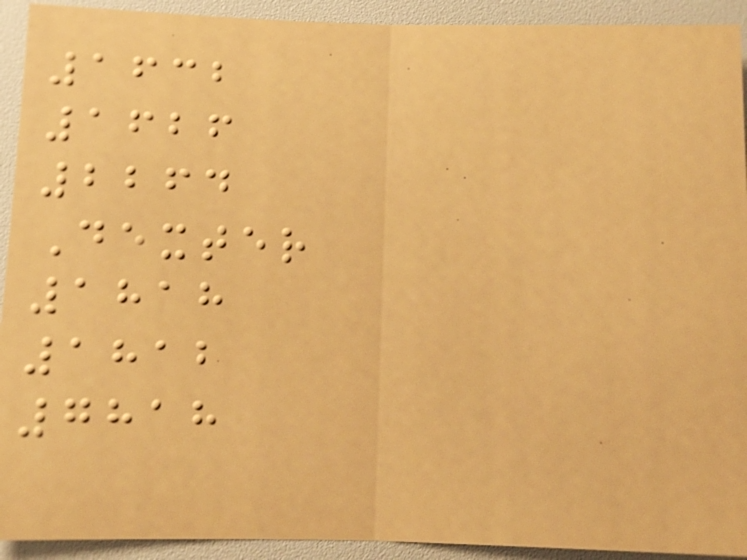1632
1626
2264
Dexter
1818
1812
7818
